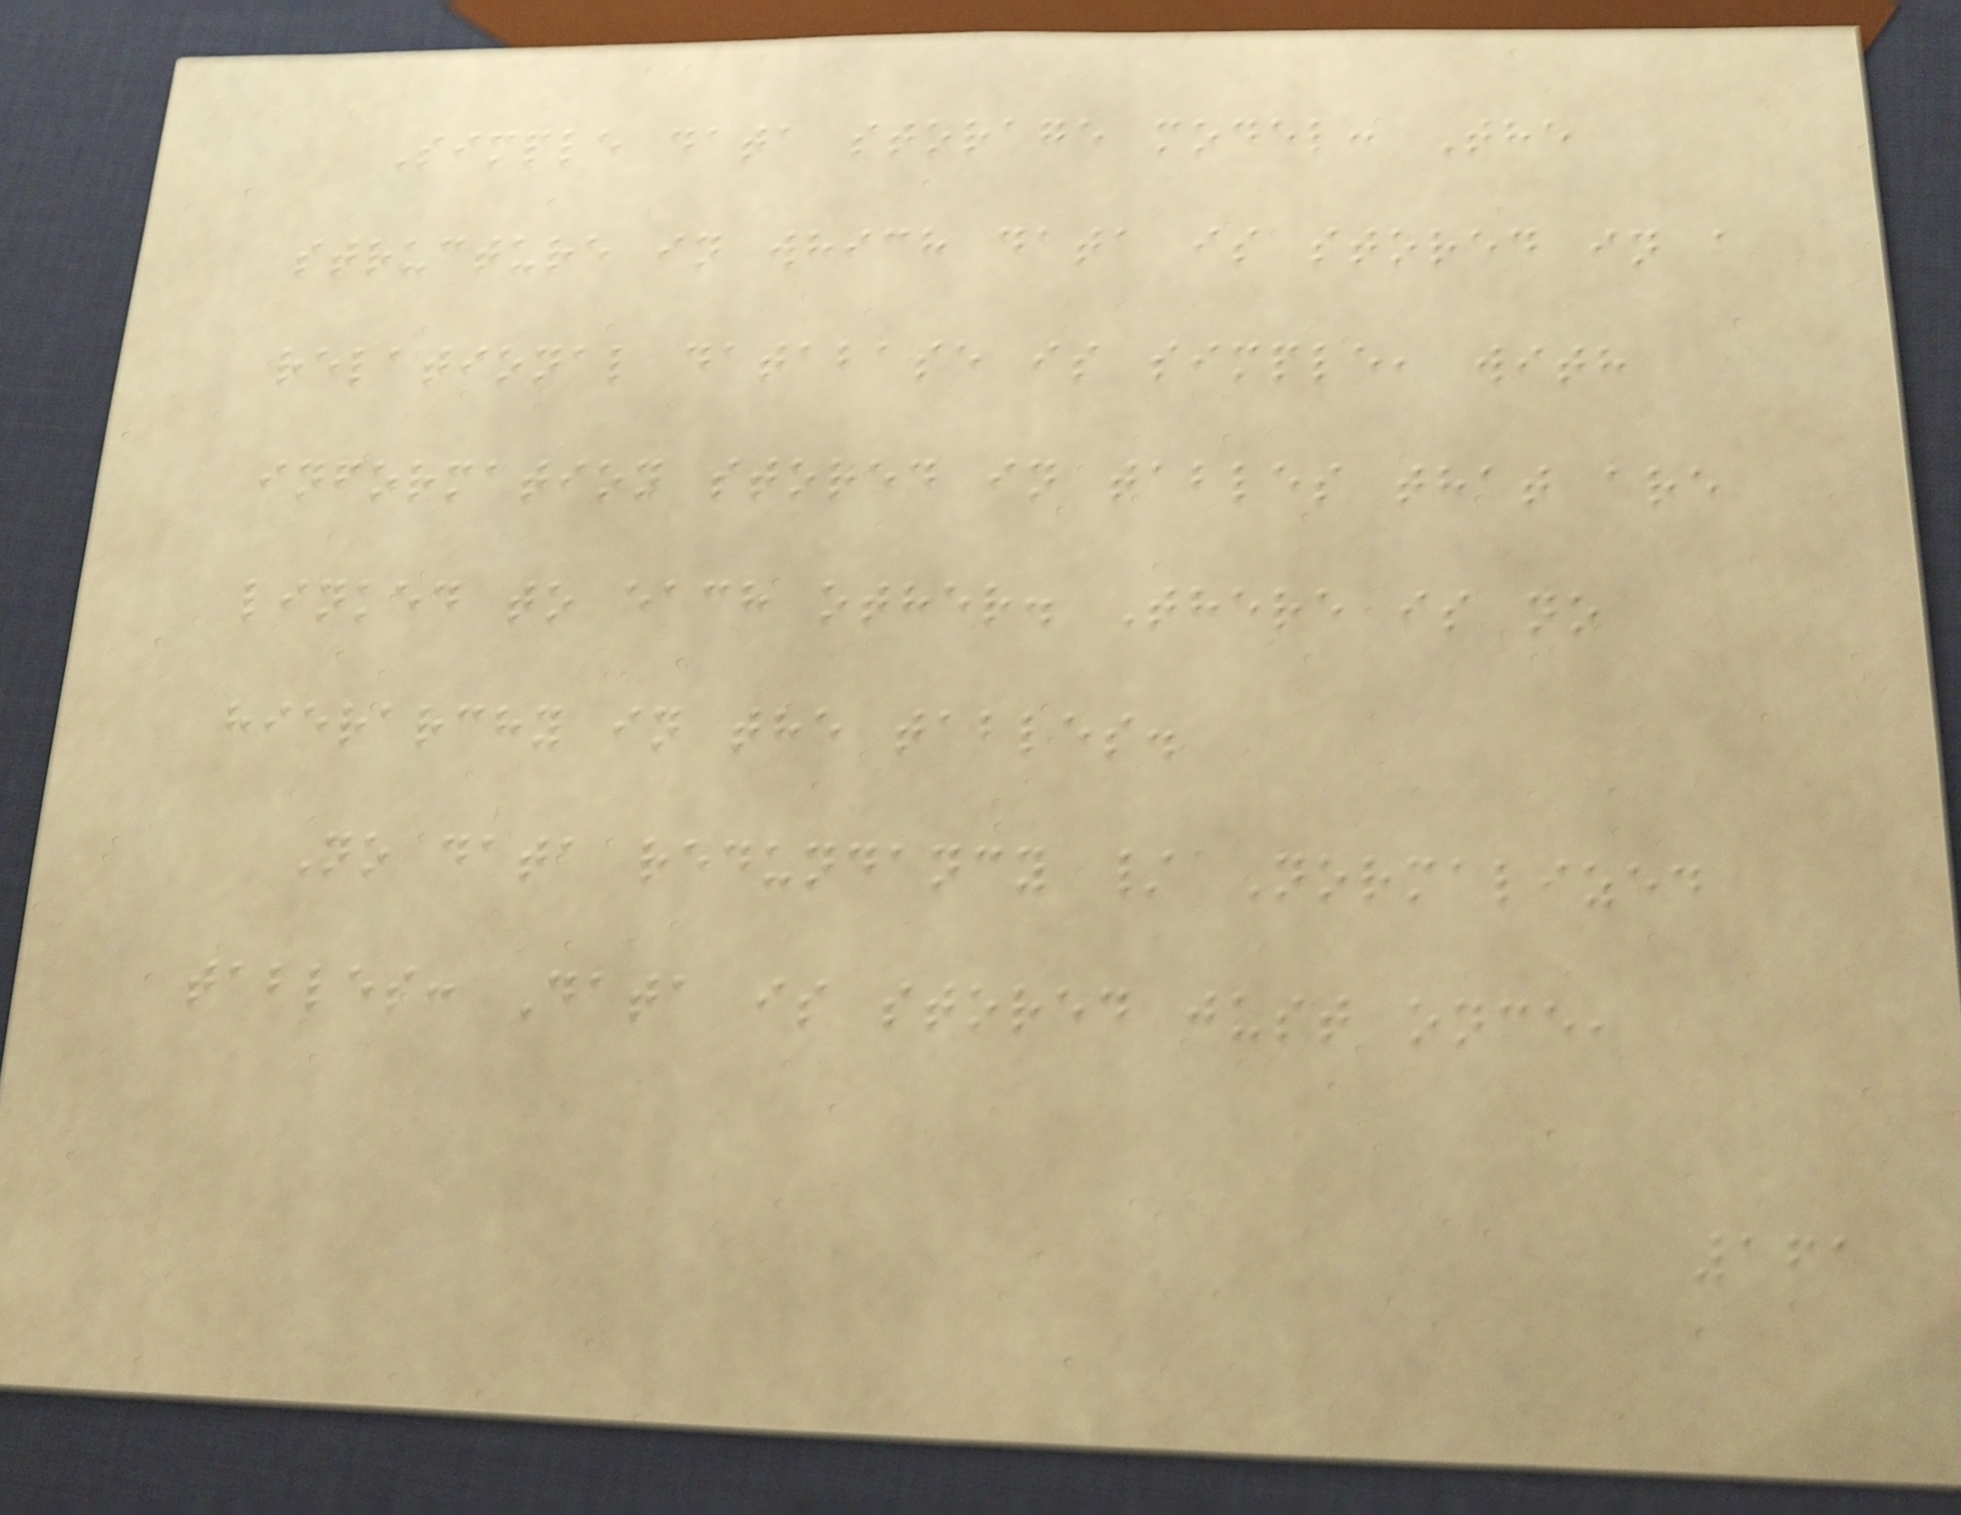Simple data storage model: The
structure in which data is stored in a
relational database is simple, with
information stored in tables that are
linked to each other. There is no
hierarchy in the tables.
No data redundancy / Normalized
tables: Data is stored just once,
161
